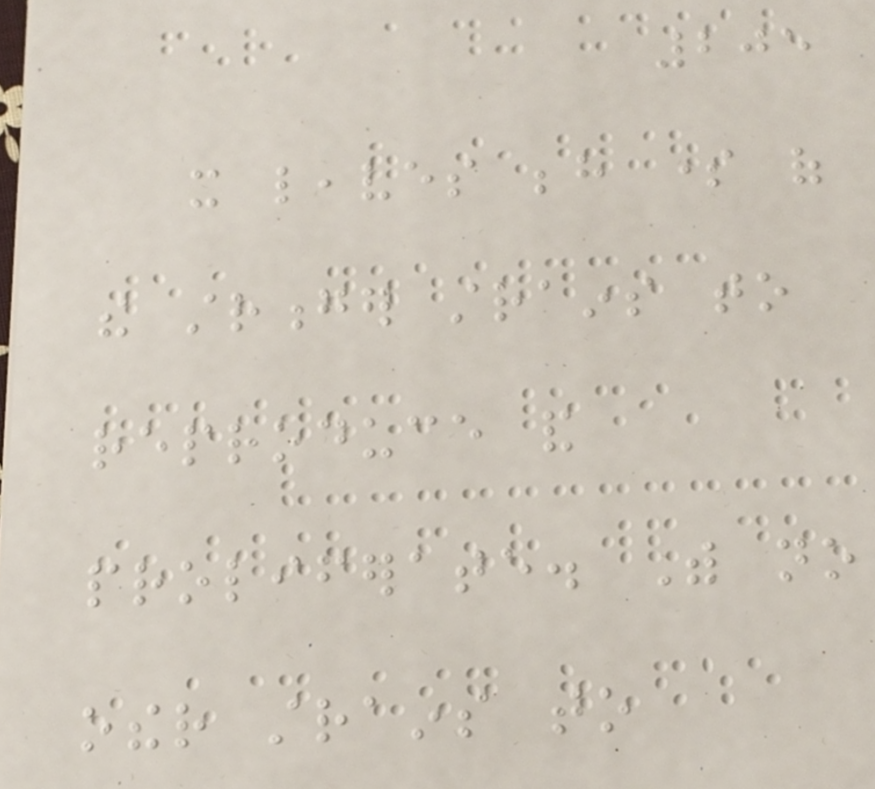205
it leaves behind some of
the stronger strains to
reproduce and
proliferate. With no
other strains to
